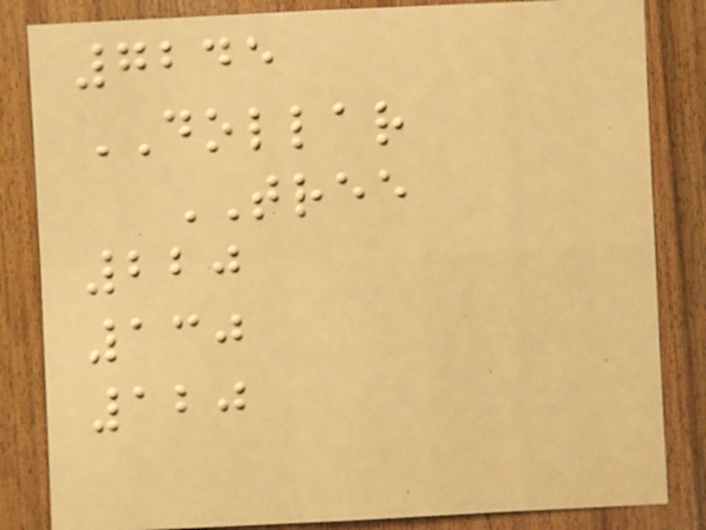7245
DOLLAR
TREE
220
130
120
